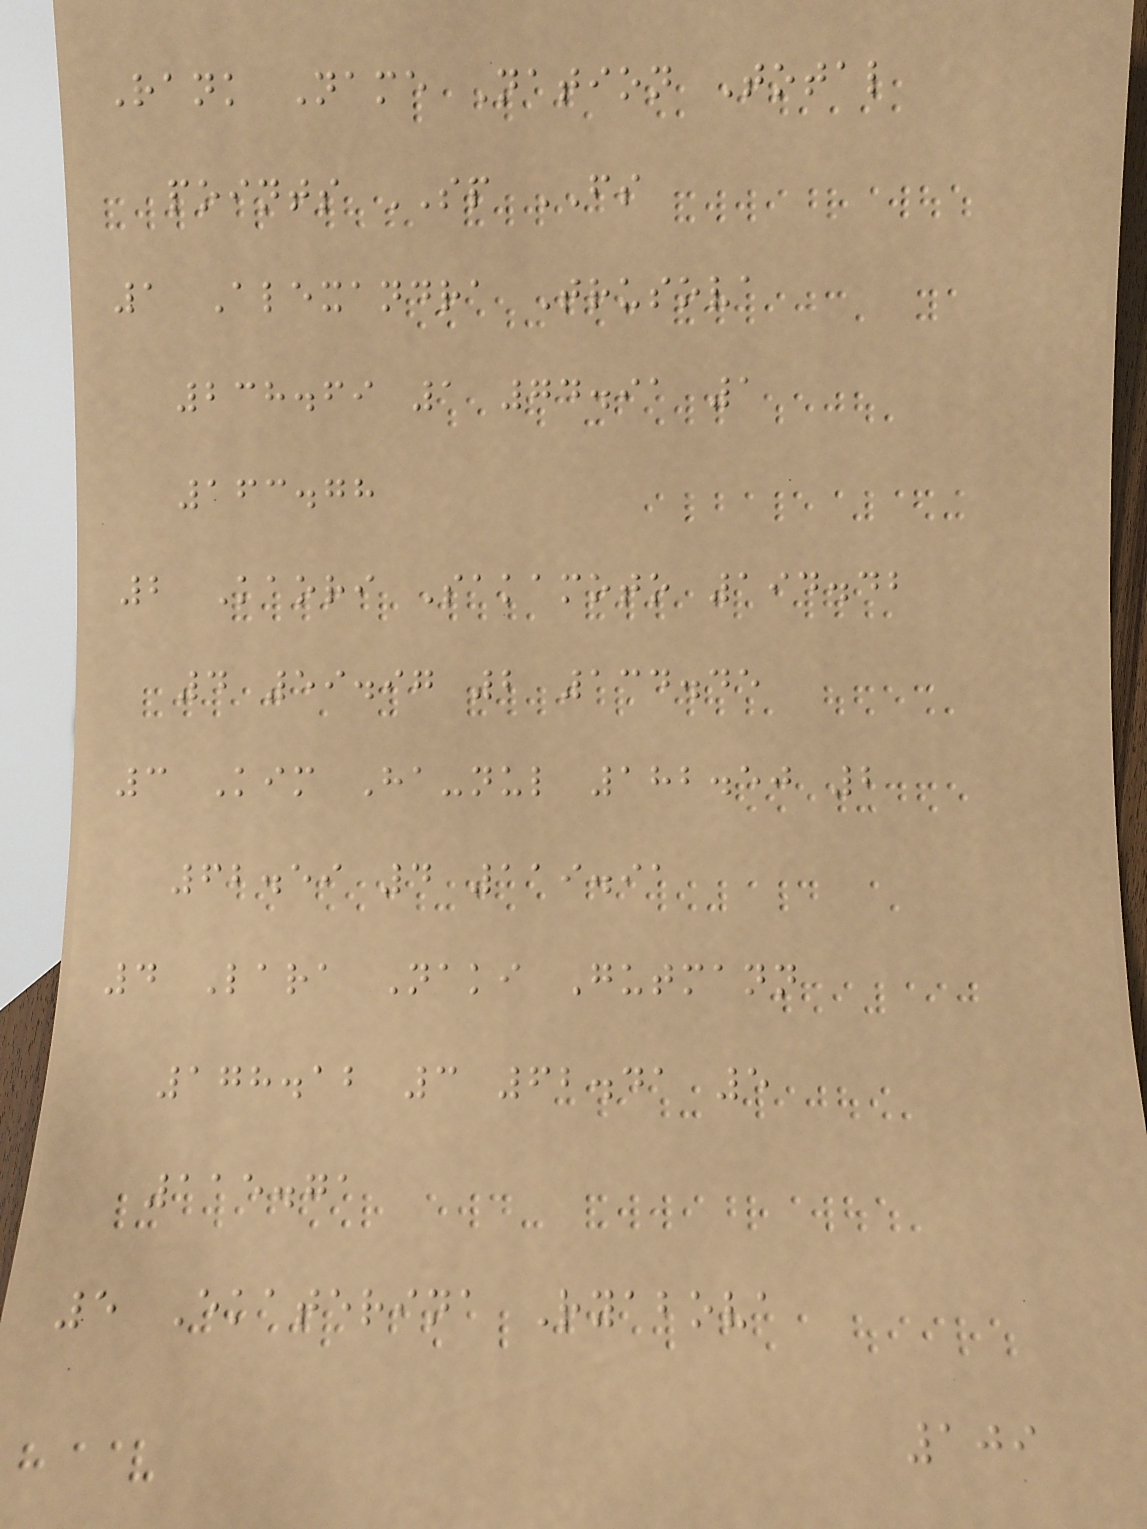Rank Name Nation Total
points SP FS
1 Alexandra Trusova
238.69 1 74.91 1
163.78
2 Kaori Sakamoto 194.42
4 59.97 2 134.45
3 Kim Ha-nul 182.50 2
62.59 4 119.91
4 Lara Naki Gutmann
178.12 3 62.41 5
115.71
5 Ekaterina Ryabova
109
